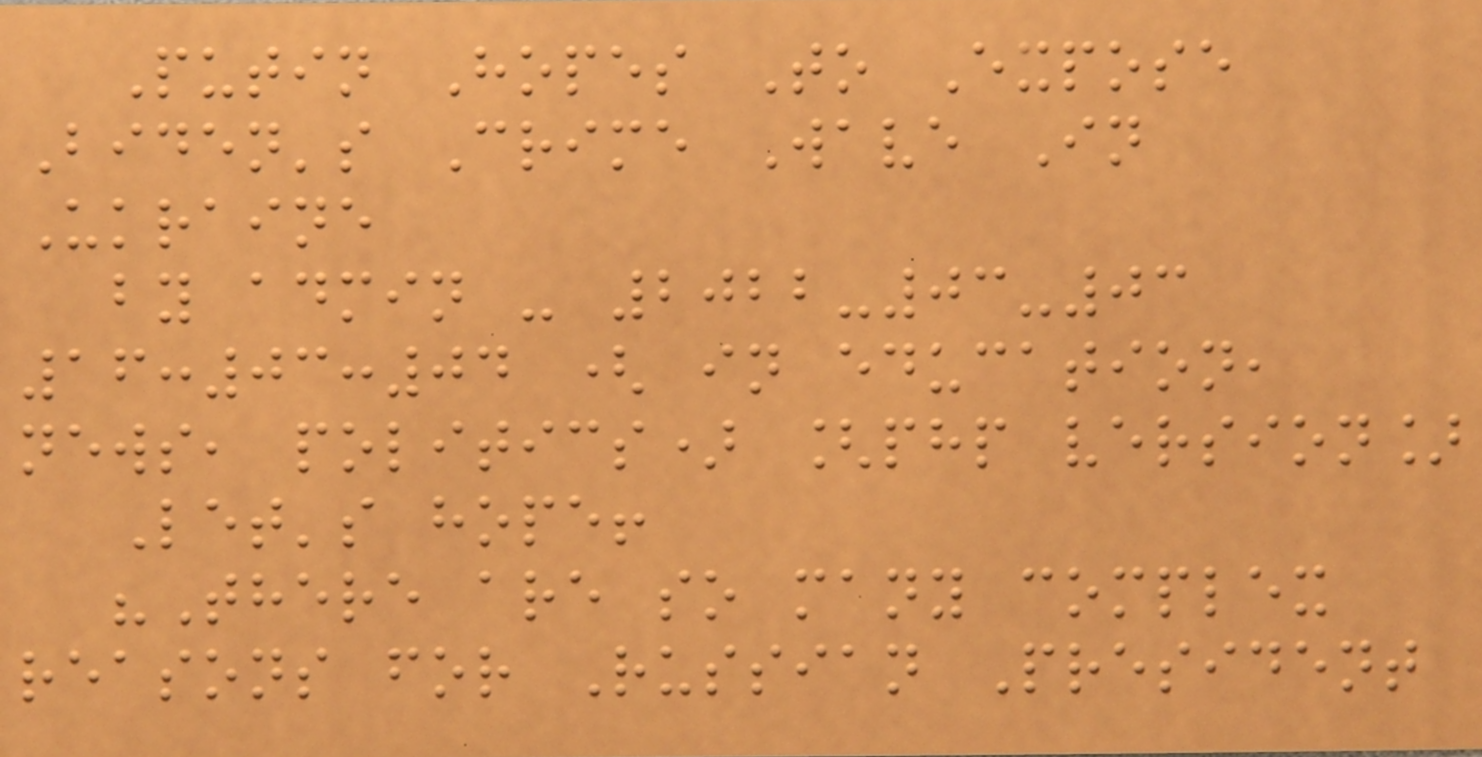Putin Hopes To Expose
Biden's Crime Wave In
Ukraine
by admin - 2022-03-03
16:03:04 ( in education,
news, politics) [php version]
Let's hope!
"There are so many complex
reasons for Russian President
